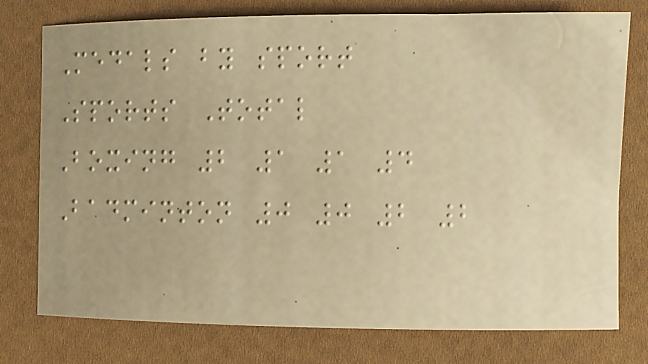Medals by sport
Sports Total
Boxing 2 1 1 4
Badminton 0 0 2 2
